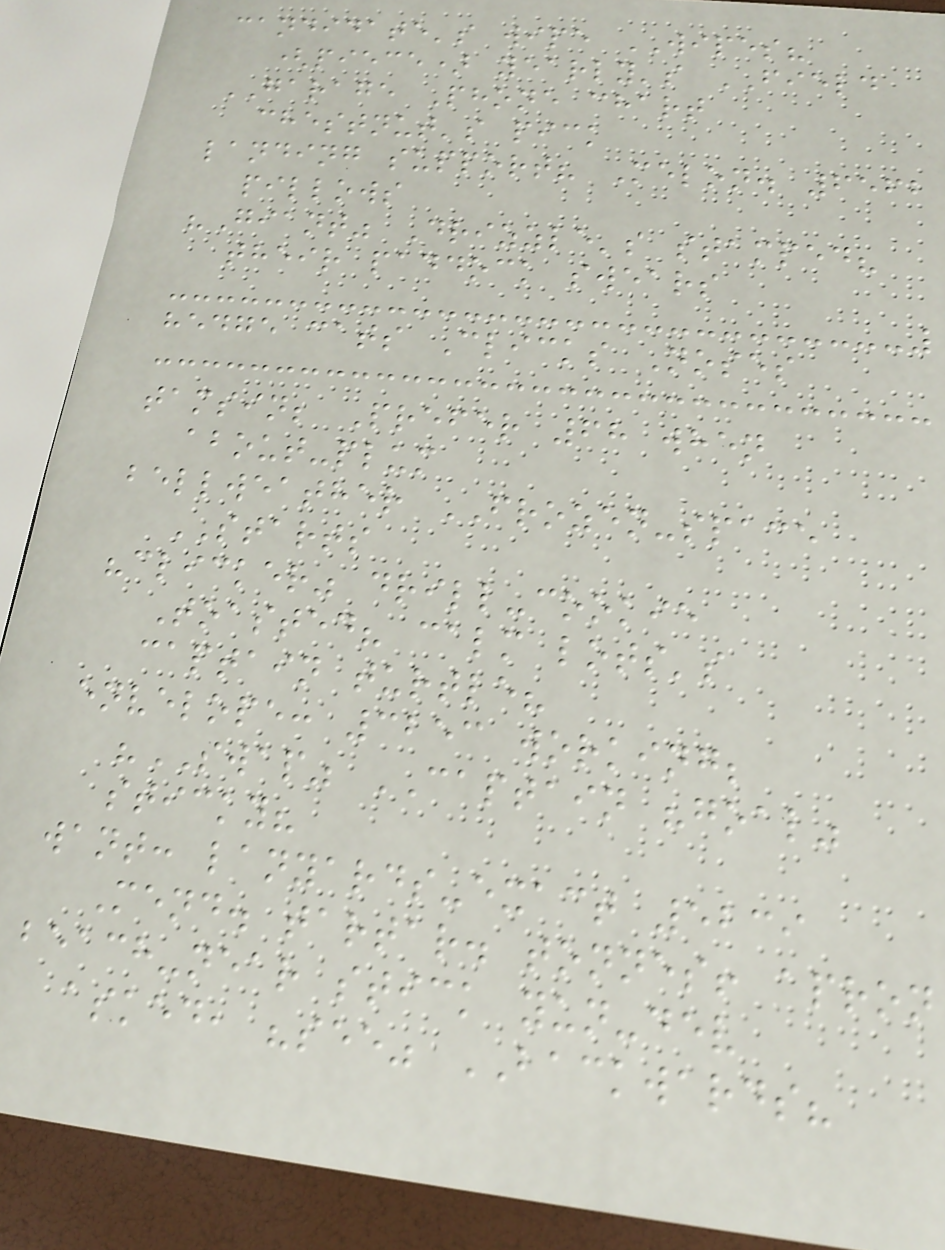candidate's wipe WIPES?
(piece) yearly's FIELD
GARAGE Phone chart
chestnut's pick
landing support? Melon. 6562
pillows
"Giant" Drizzle's stamped?
their paddock swears
hedge cats Clicks Noses
tamsin; Prefer 68 when
about-plum
bellweather FROZEN-space
STARTS
"clicker" drill-cookie
Toasted? calm lots's
captain turtle?
envelope: 3253 working;
"SWAP" CAPTAIN "goal"
sticky?
want: lanyards-exact 5239
Mend. tartar. tonnes! apron
beach-near stick yun-dev
asked, "see" BACKWARDS?
